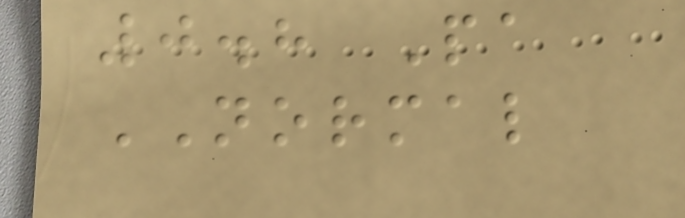0.8 Pa
NORMAL
